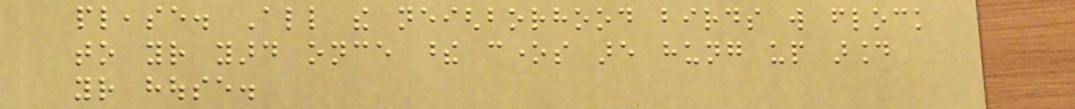please. All the neighborhood birds will flock
to your yard once these cones are hung up around
your house.
